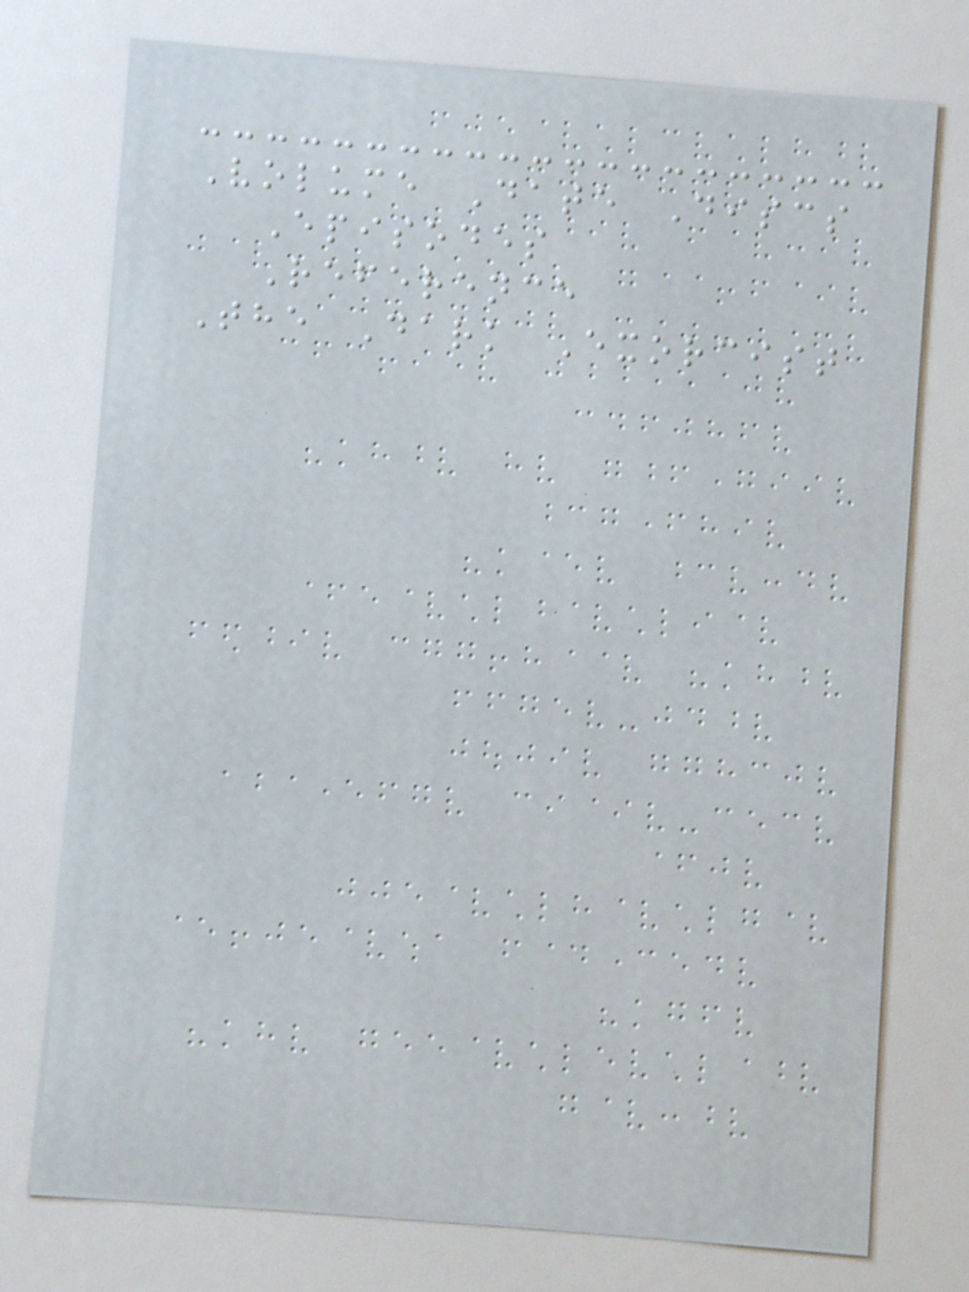Volume Date Discs
Episodes
Reference
The Dark Exorcist
